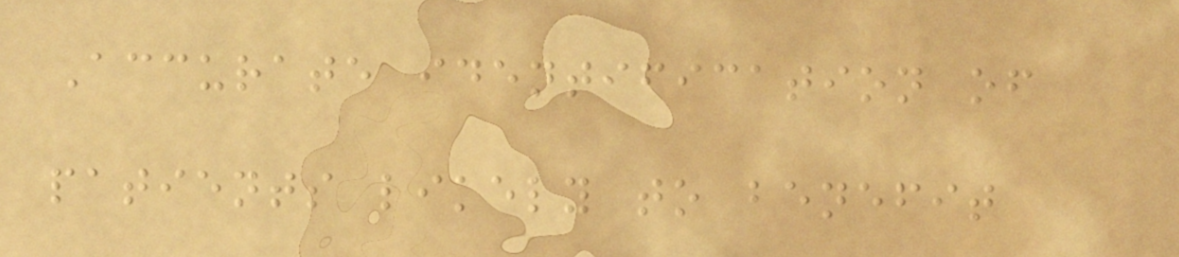Accurate identification of
patients likely to benefit
